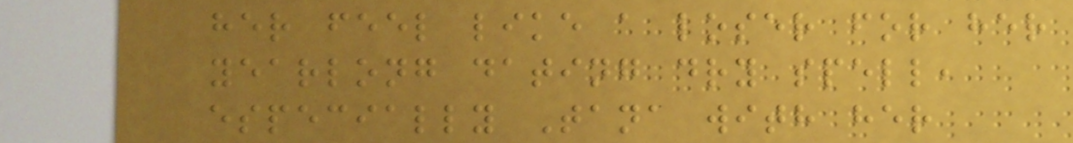her feel like a loser for her
yearlong dating dry spell,
especially Tana with her
